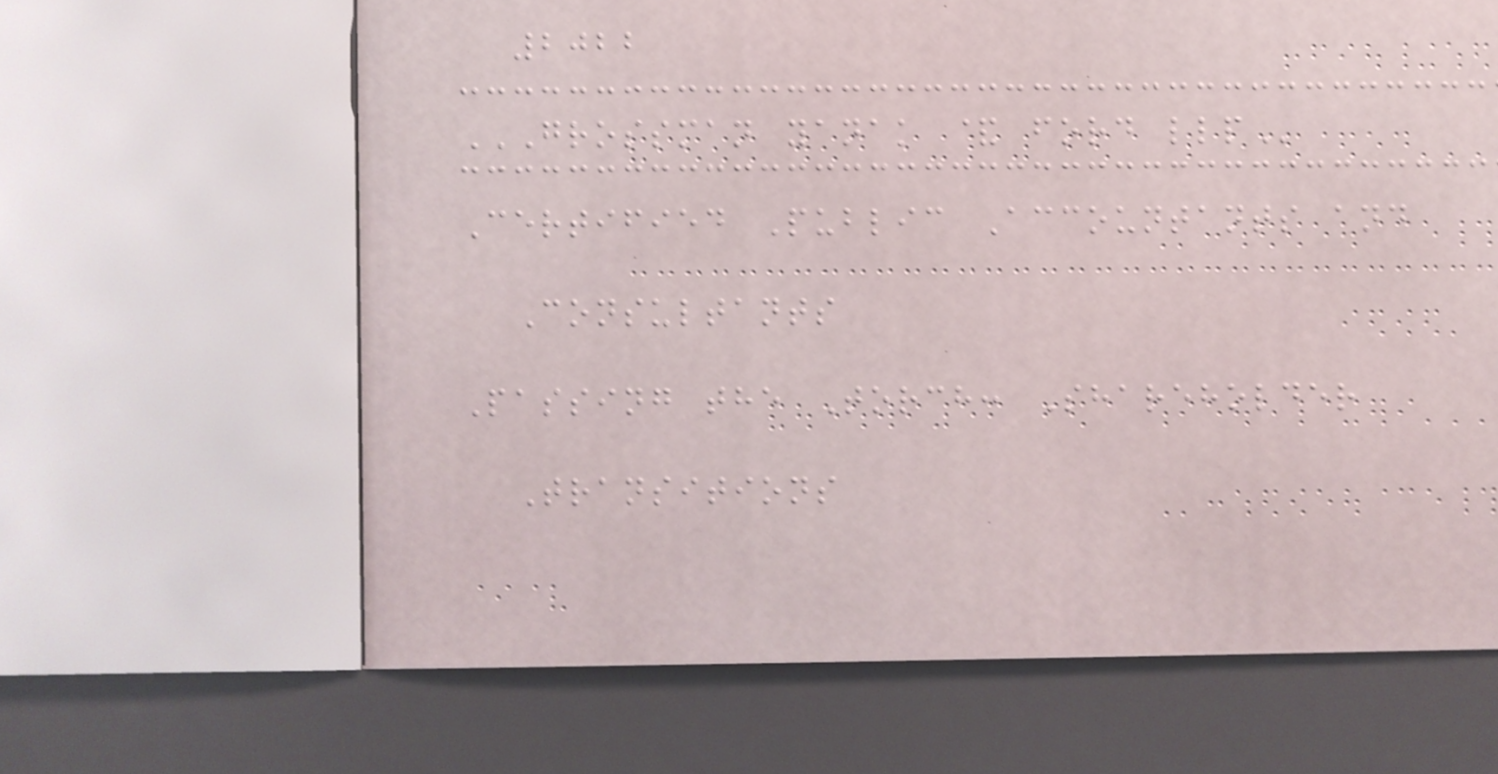2022
GROSSMAN YANAK & FORD LLP
Certified Public Accountants and
Consultants
Passing the Torch: Shareholder
Transitions
